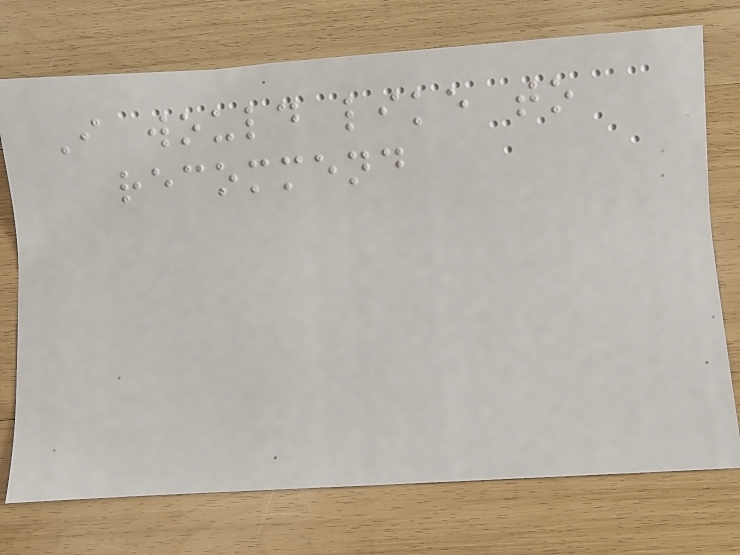I would like to
recommend
